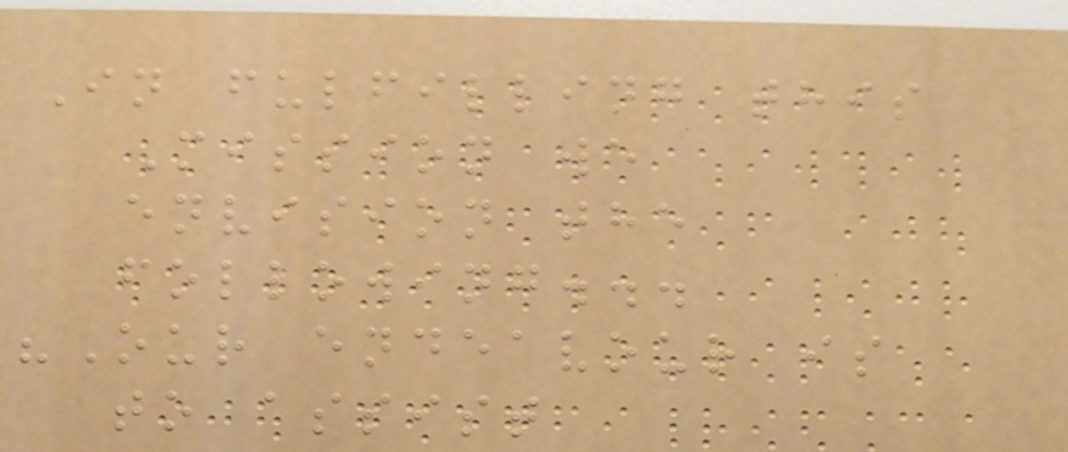In fulfilling this
Mission we
envision the
following...
"Our endeavour is
to assist
